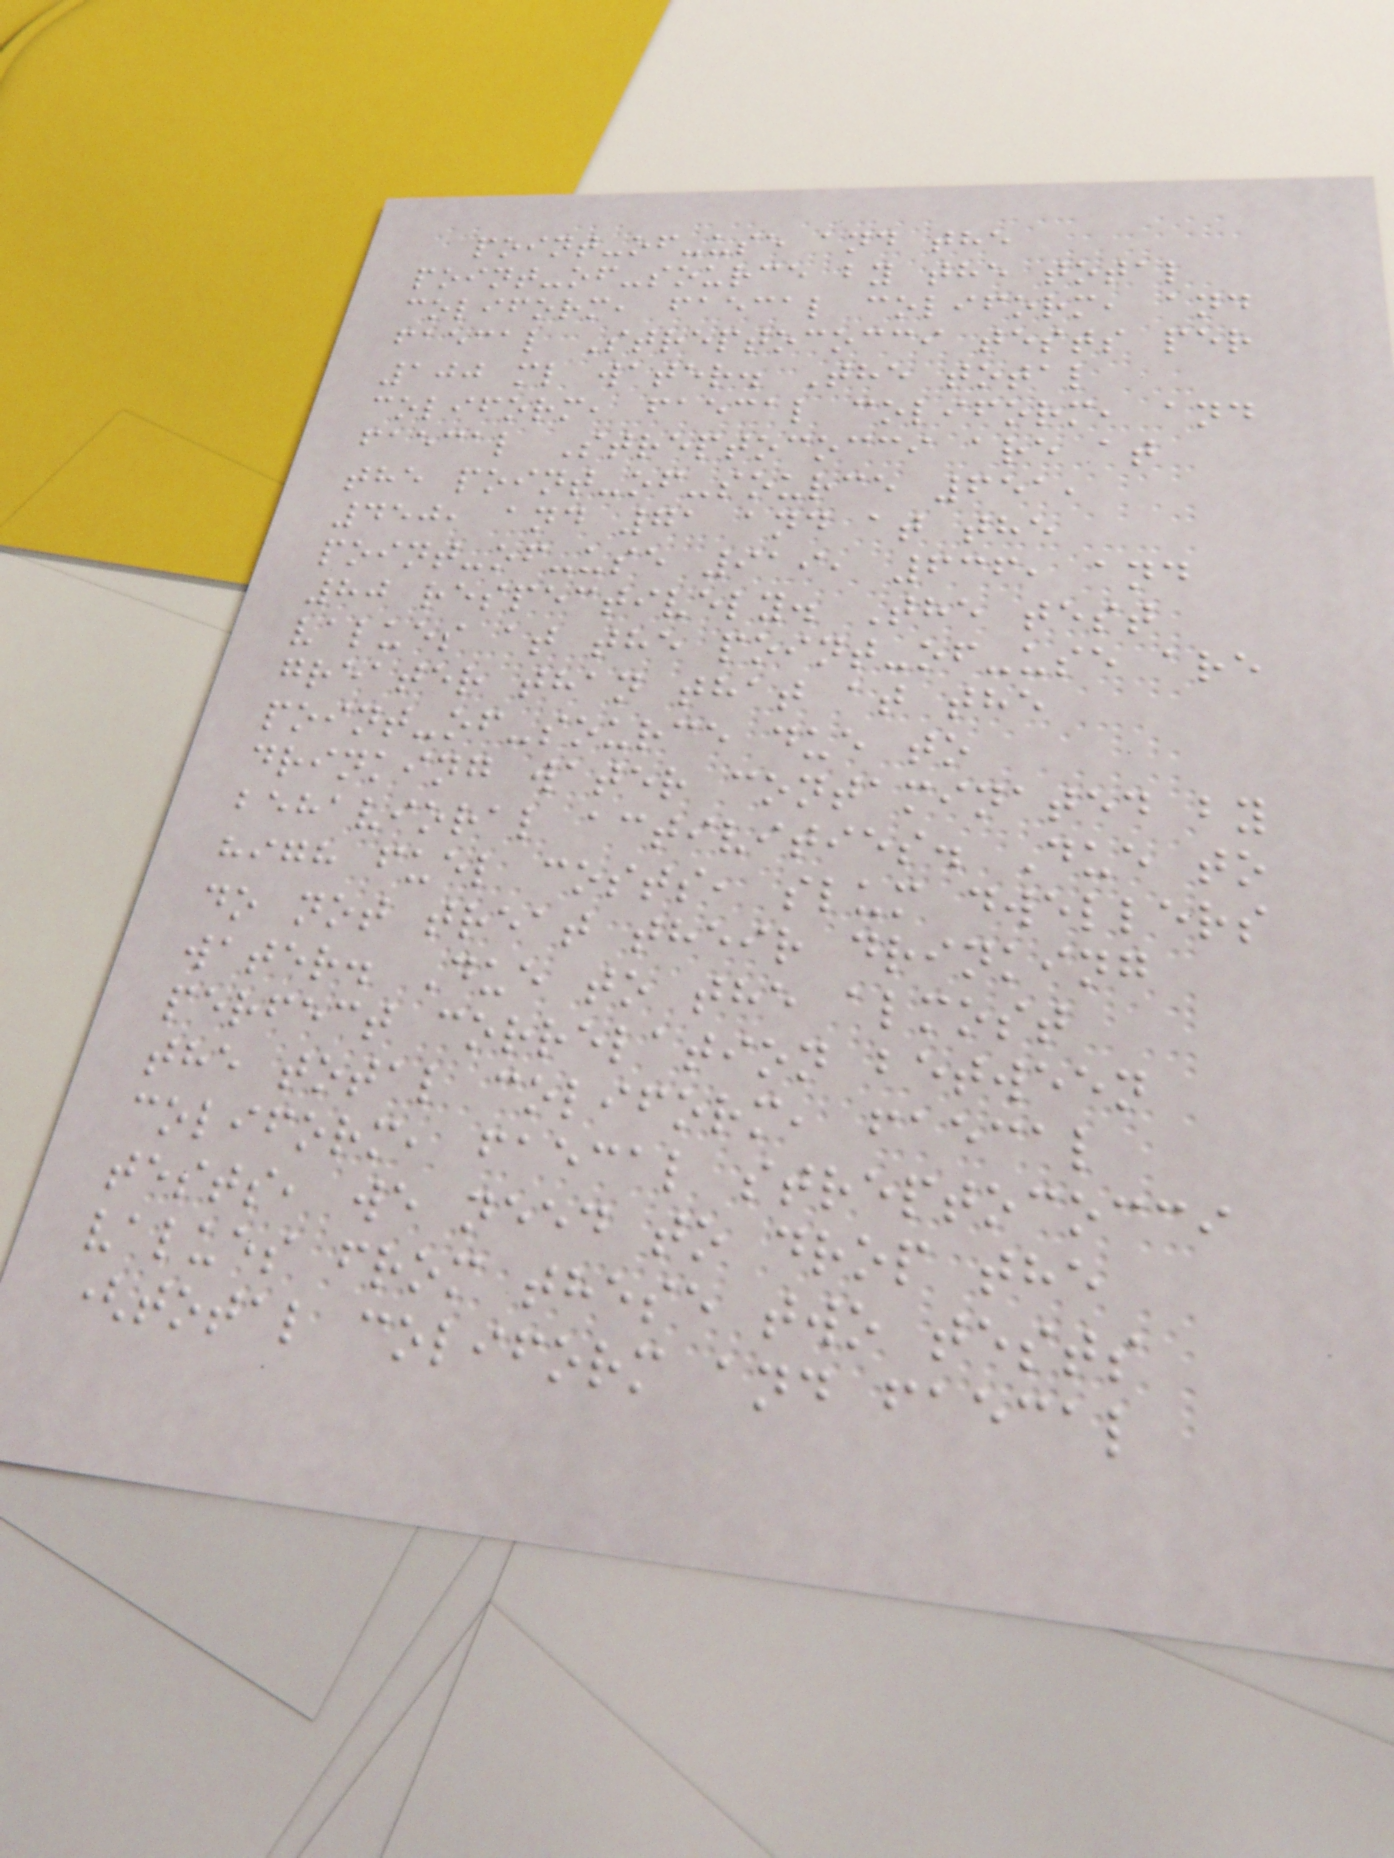point-of-use and the
point-of-source by the total
coliform, faecal coliform, and
faecal Streptococci tests per
100 ml water. The total
coliform, faecal coliform, and
faecal Streptococci are at
the point-of-source 651,
450, and 71 and at the
point-of-use 919, 636, and
80 respectively. The test
values at the point-of-use are
greater than that at the
point-of-source due to
drinking water contaminated by
behavioral activities. Due to
high fuel costs, slum dwellers
do not treat their drinking
water. Due to the almost
perfect correlation between
the total coliform, faecal
coliform, faecal streptococci
tests, we need to drop the
values from these two tests
(total coliform and faecal
